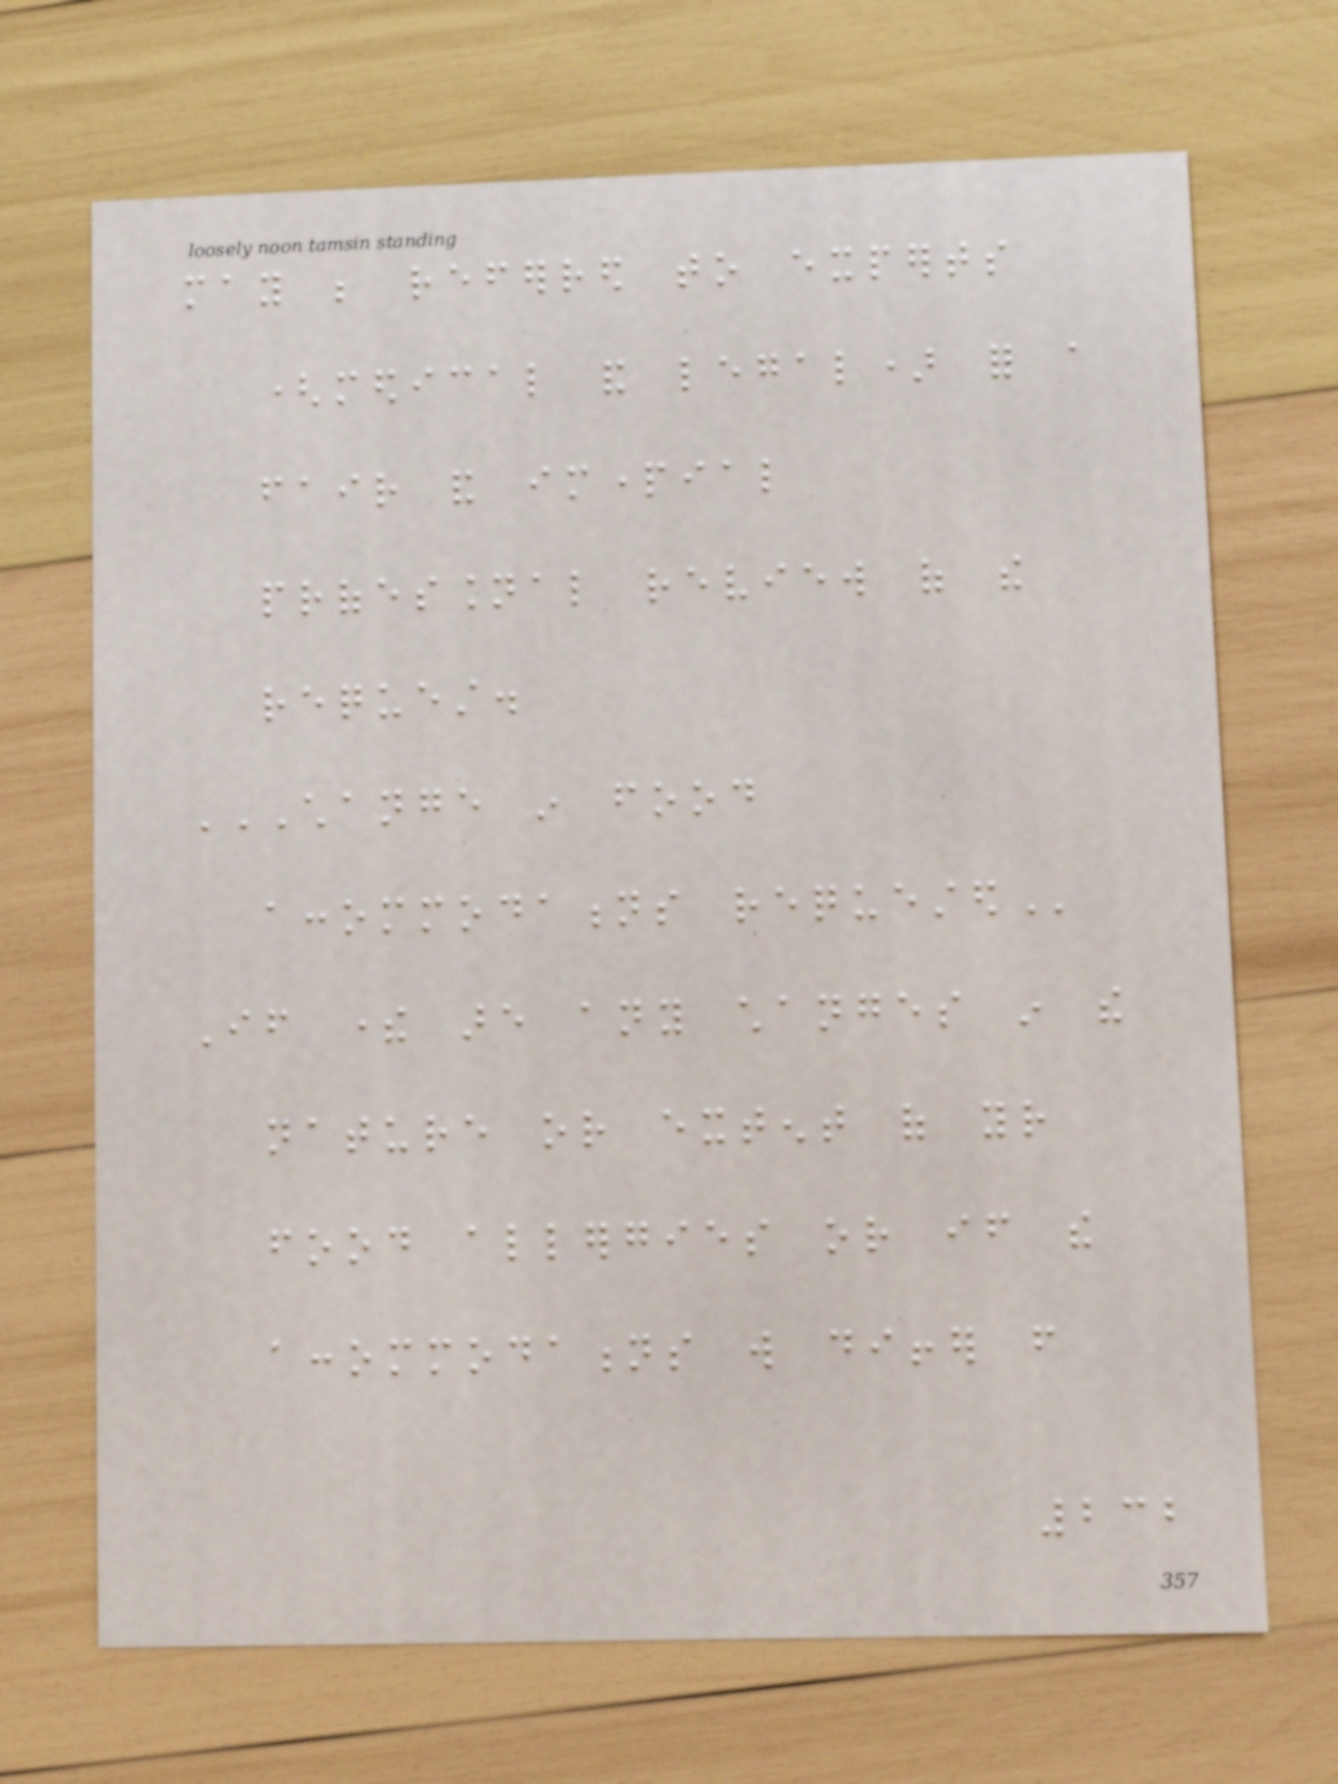may be referred to experts
(medical and legal) for a
fair and impartial
professional review of the
request.
CHANGE IN FOOD
ACCOMMODATIONS REQUESTED
If there are any changes in the
nature or extent of your
food allergies or if the
accommodations will differ from
232
